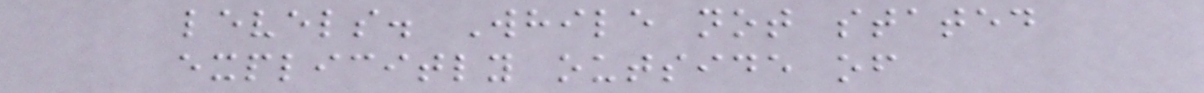levels. While not stated
explicitly outside of
